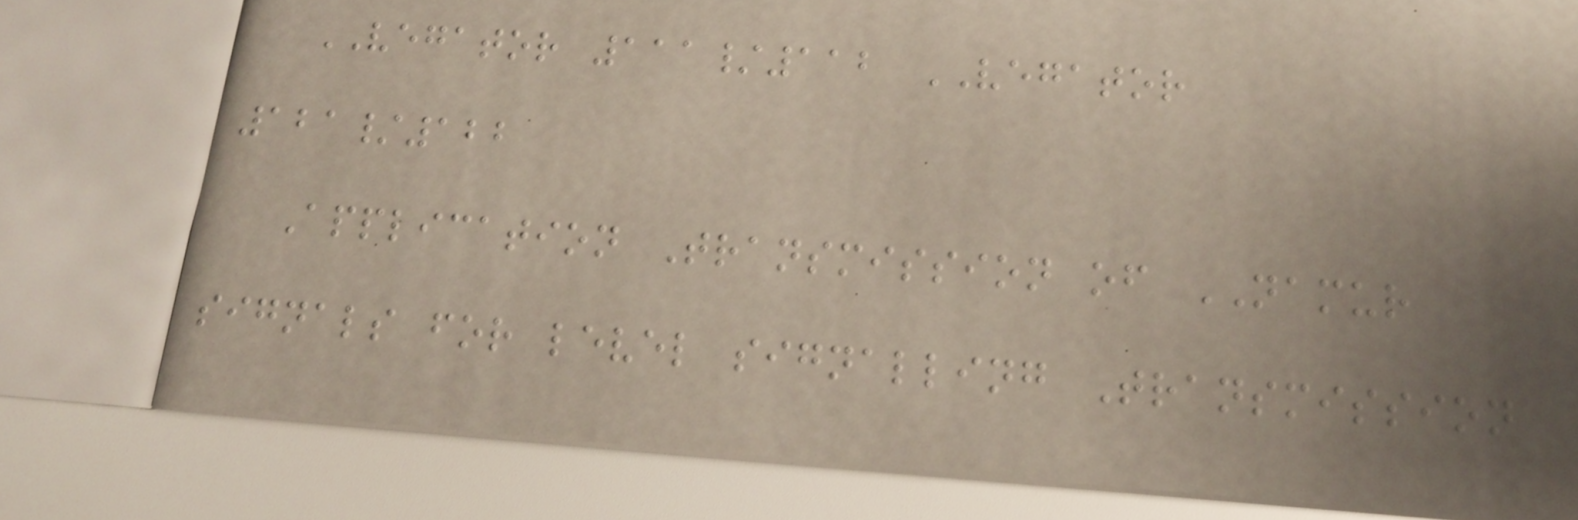VEGATOR 111/112 VEGATOR
121/122
Application Transmission of NAMUR
signals for level signalling Transmission
